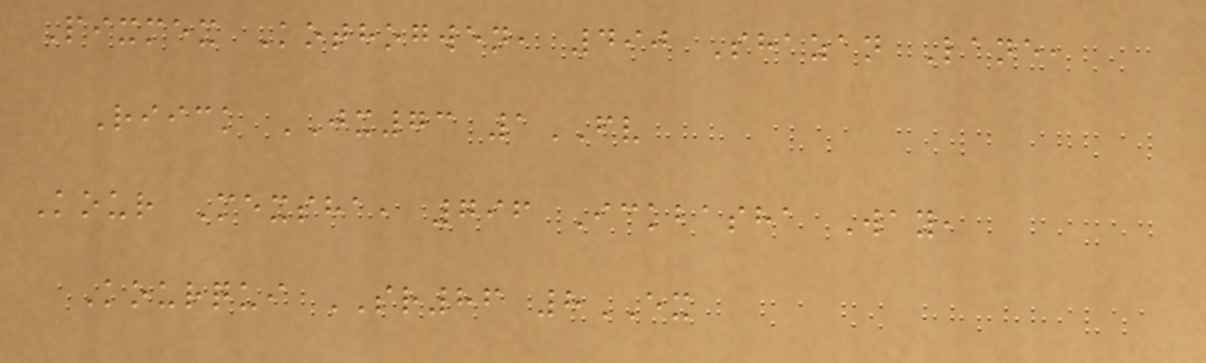Pixmex Kothogwen, 490 Shazan Lane,
Riick JX73 1FV
Kour Mexsha, 796 Ickbasha Way,
Kourqui SR86 8EX
